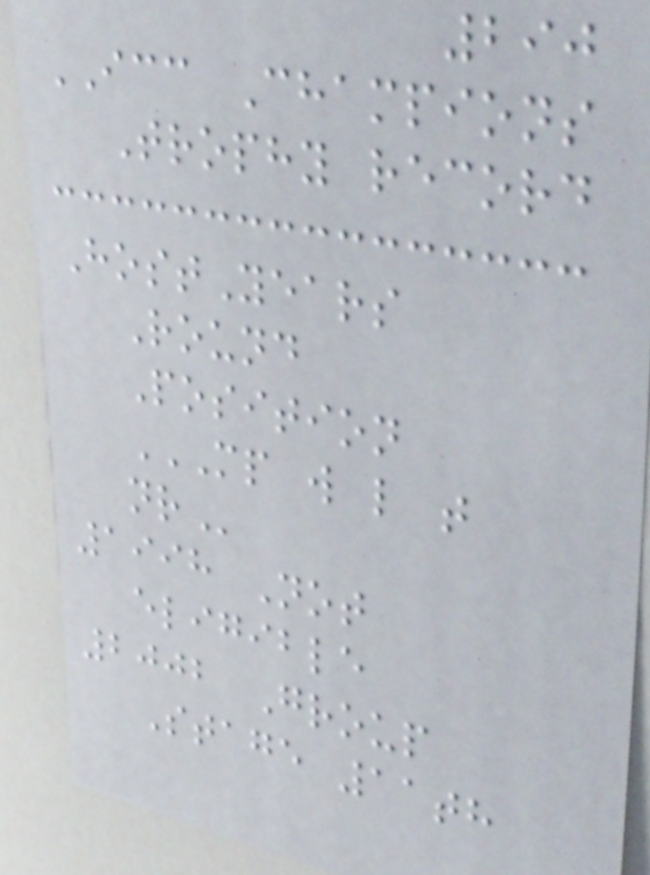290
ICC Champions
Trophy record
HostYears
Round
Position
MP W L T
NR
1998 Not
eligible
2002 Group
Stage 11th
